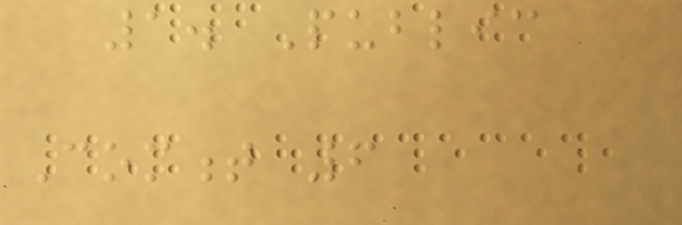1. Public
Comment 6
